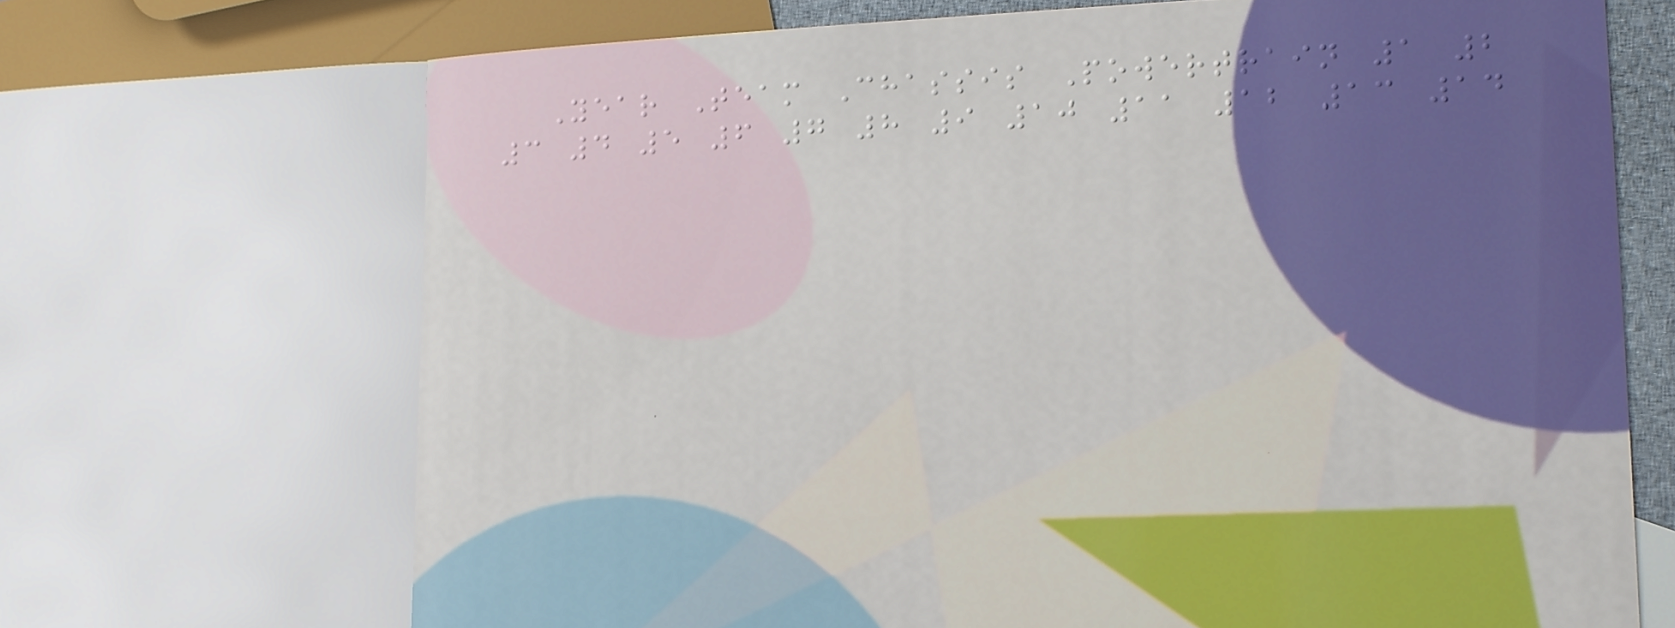Year Team Chassis Powertrain 1 2
3 4 5 6 7 8 9 10 11 12 13 14
